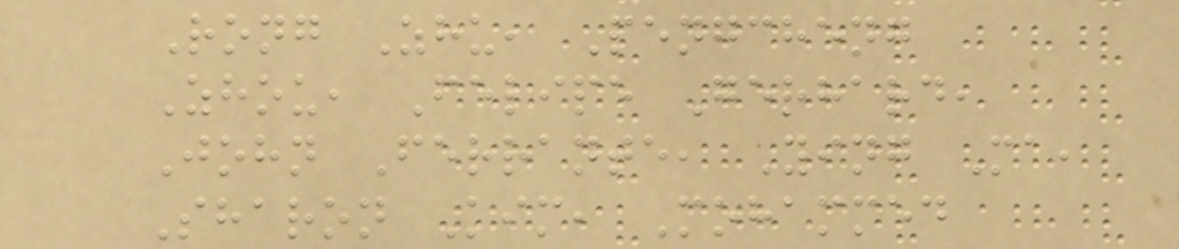Rong Zhu, Pengcheng
Zhou, Felipe Gerhard,
John Ferrante, Ying Ma,
Sharon Kim, Mohammed
